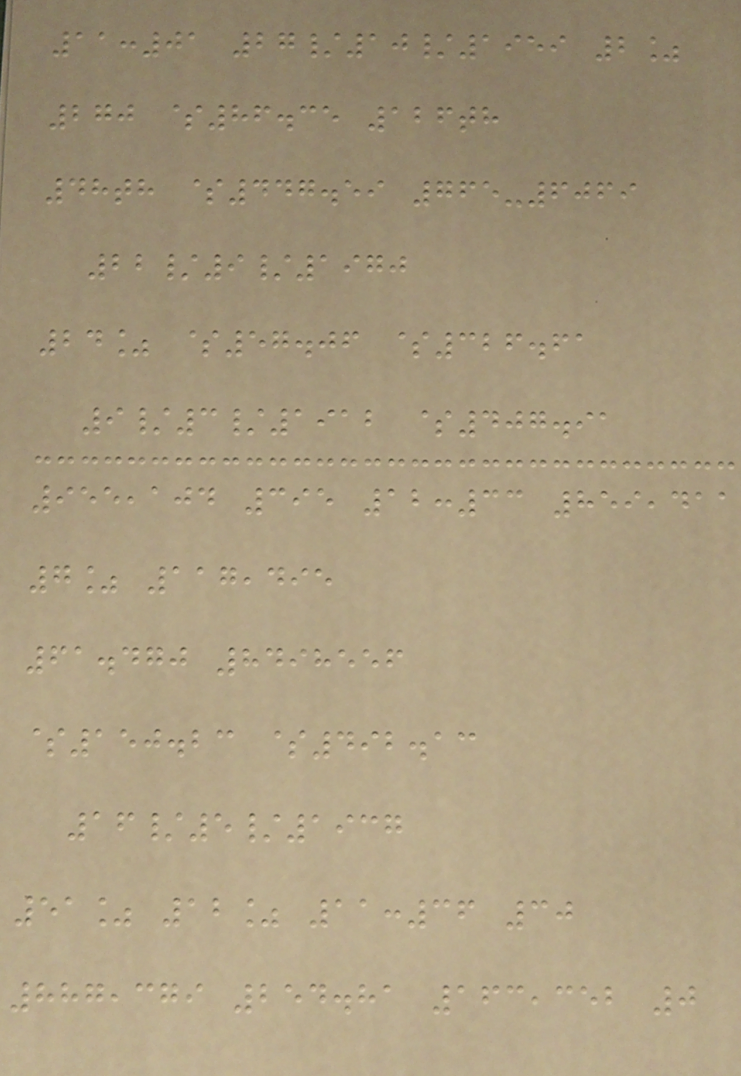11:01 27/10/1959 2%
270 $86.35 126th
48th $447.59 765-6069
22/9/1970
24% $57.06 $326.61
9/3/1912 $407.91
955,104 395 12:33 859,411
7% 117,495
61.470 8498556
$150.23 $492.13
16/5/1937
51% 12% 11:36 30
887,379 254.81 163,352 0
